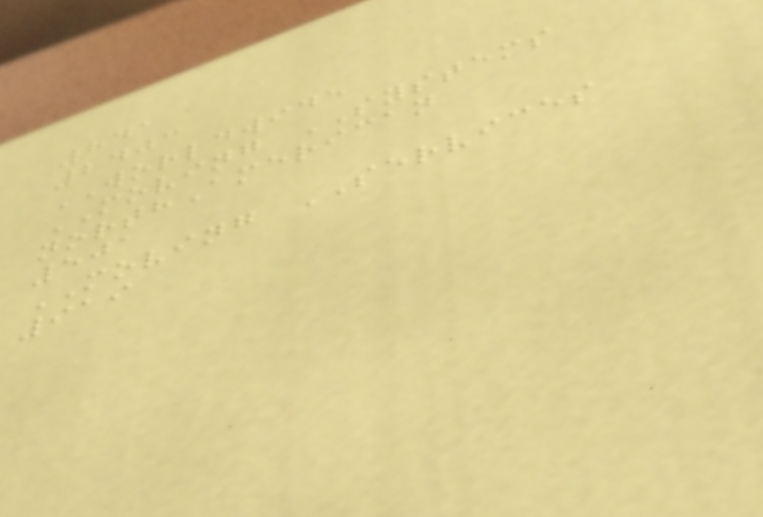841
2403
WORLDWIDE
MOVING SYSTEMS
northAmerican
501
MOVING SERVICES
919
